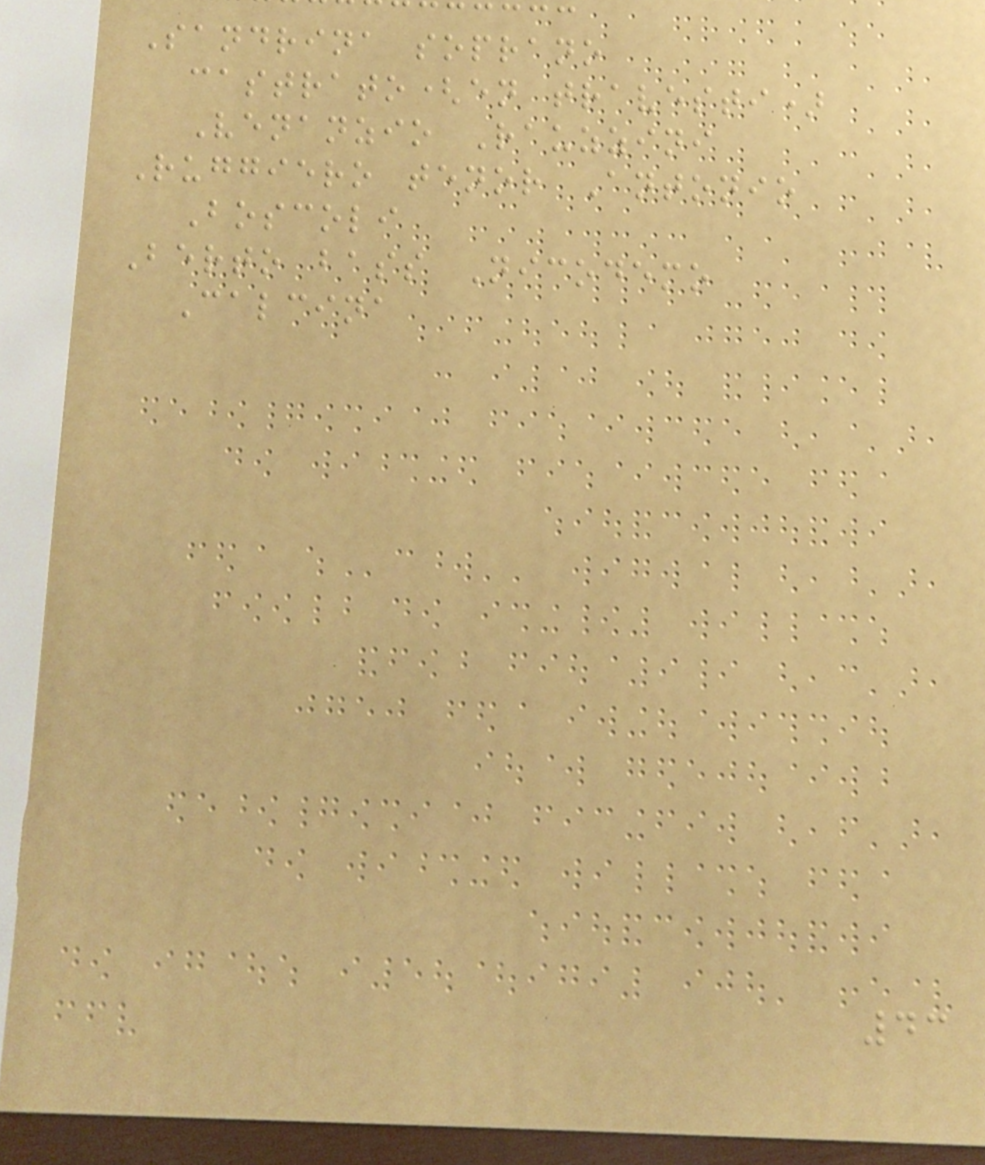Sandrina soprano
castrato(en travesti)
Venanzio Rauzzini
Ruggiero tenor Antonio
Boscoli
Berto bass Nicodemo
Calcina
43
